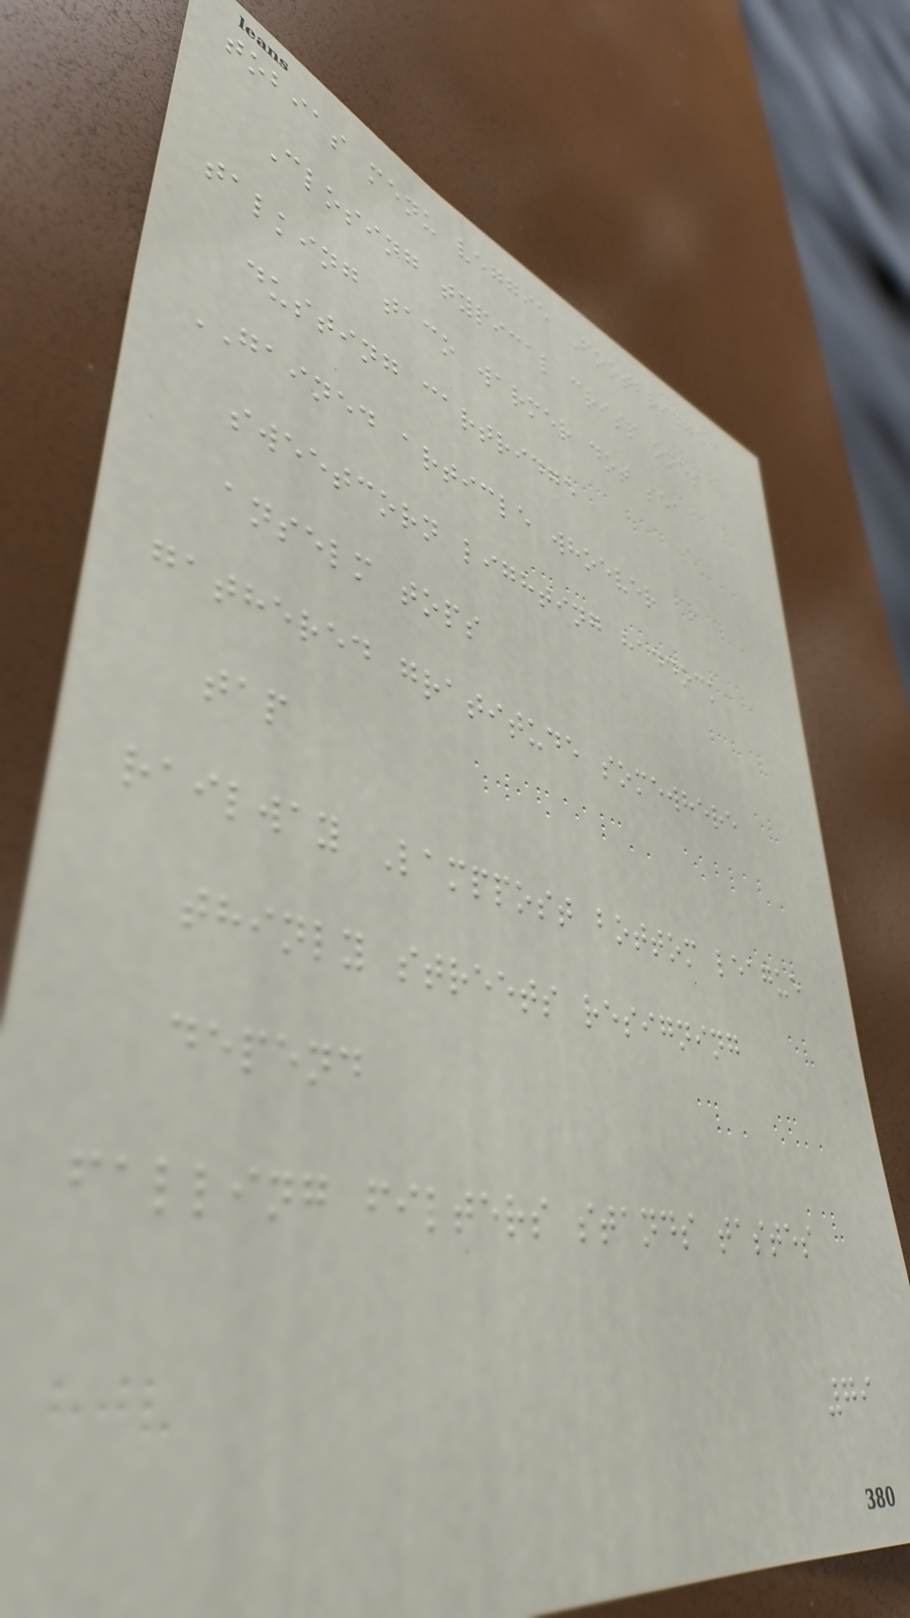tobias menu veggie Footbridge
Closing typical crisp ones
talking taco warmer dot sea
dusting cartridge
GAINED article whoever
sweetcorn lighting haddock
anselm tops
gathered gratitude somewhere
tap
railway Lamppost bottom league
thinly streets resigning
depend
falling filters stands tastes
79
